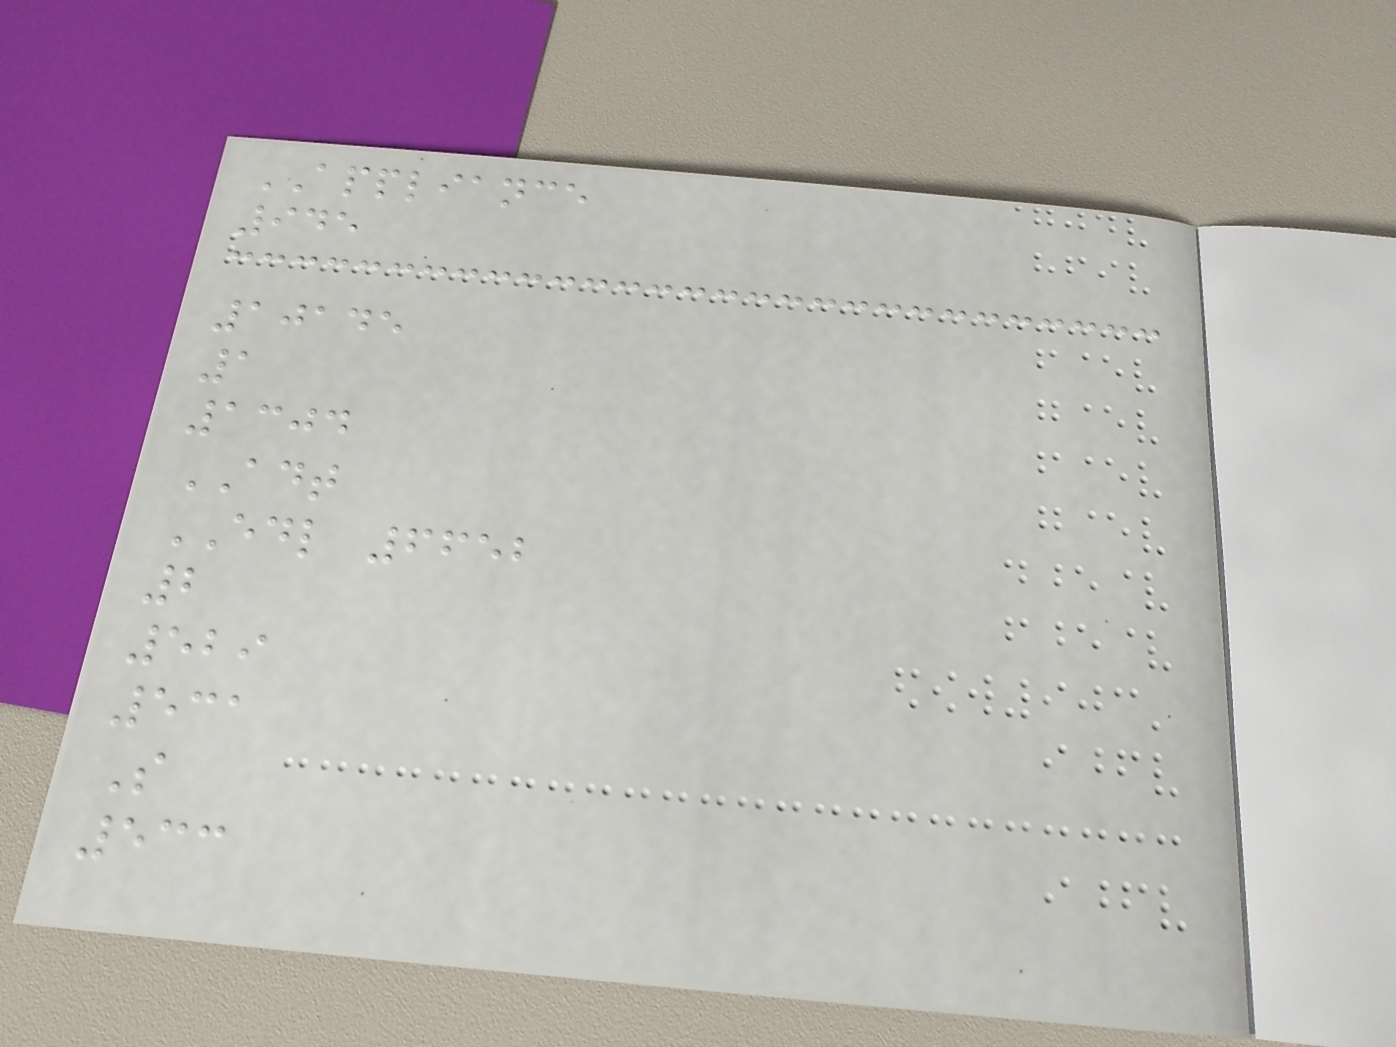APPLIANCE
945
10145
1
1304
ADT
EDL 6652
2
529
531
S
533
